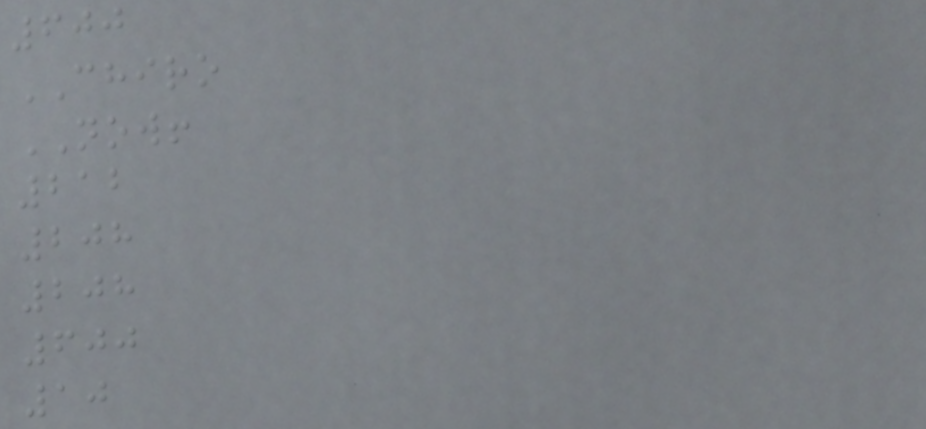600
CHIRO
NOW!
212
208
208
600
10
